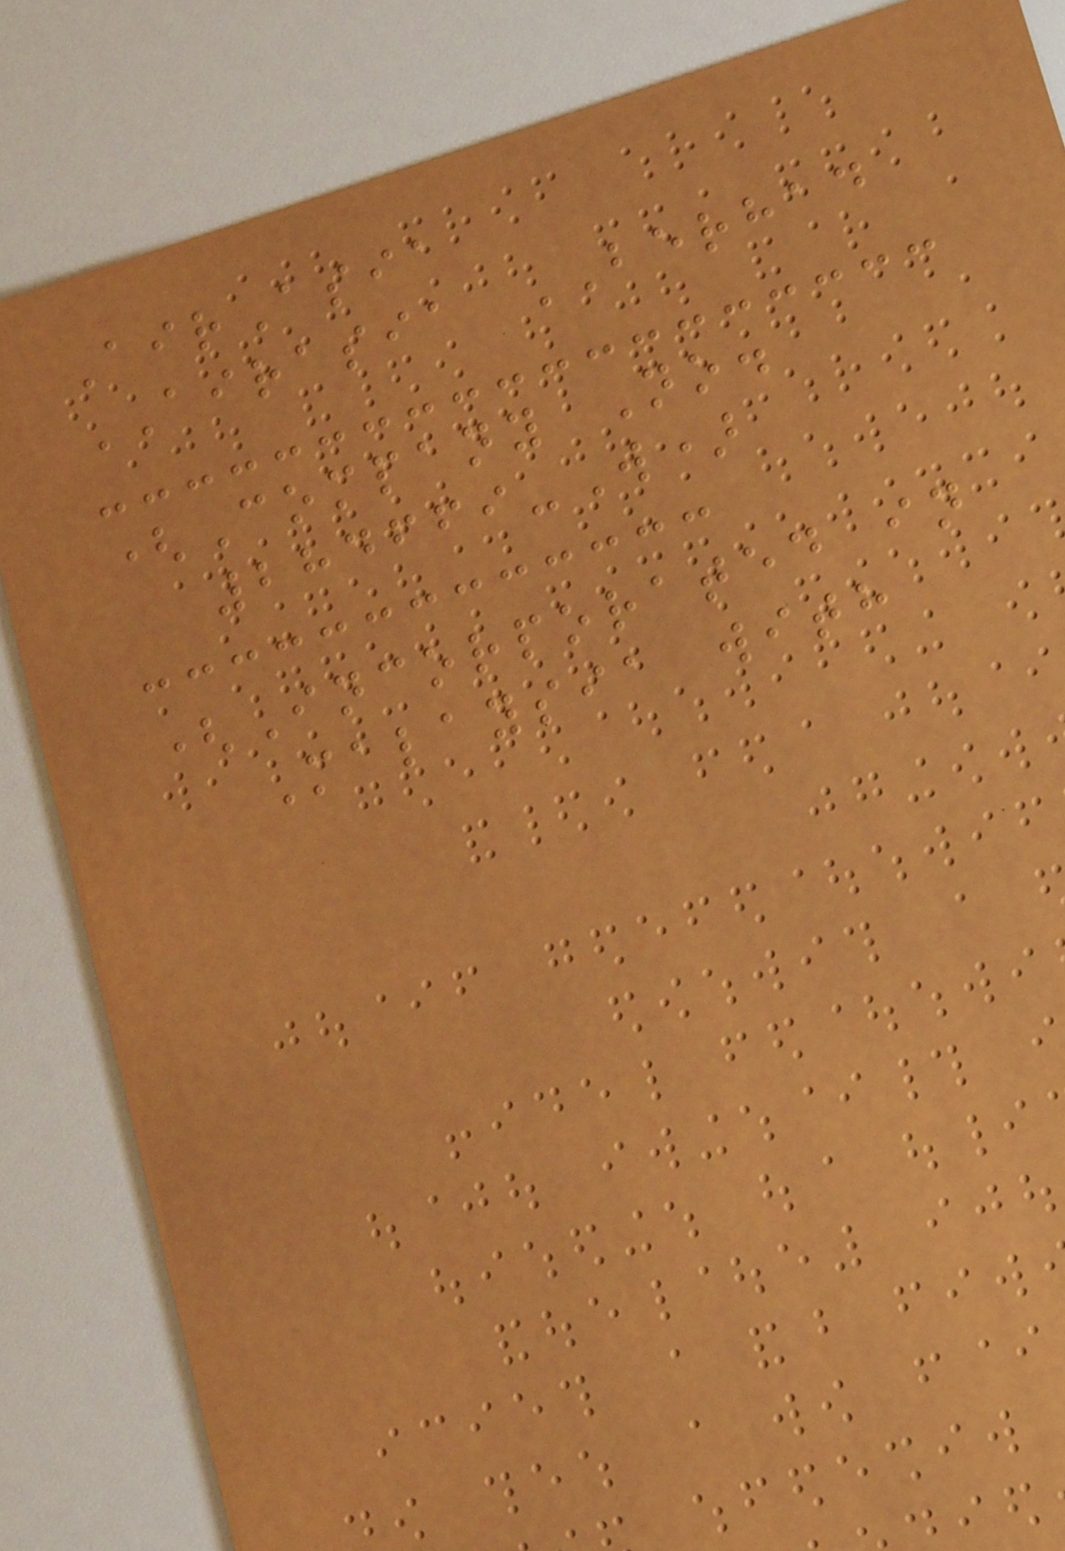AirAsia
AIRASIA BERHAD
(Company No.
284669-W)
(Incorporated in
Malaysia with
